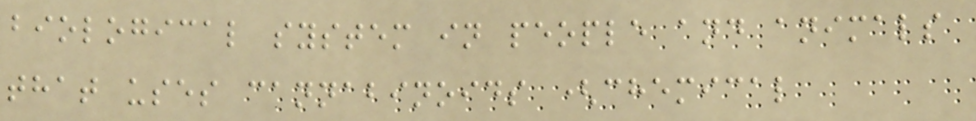biological system in people and animals
that uses cannabinoids (chemical
